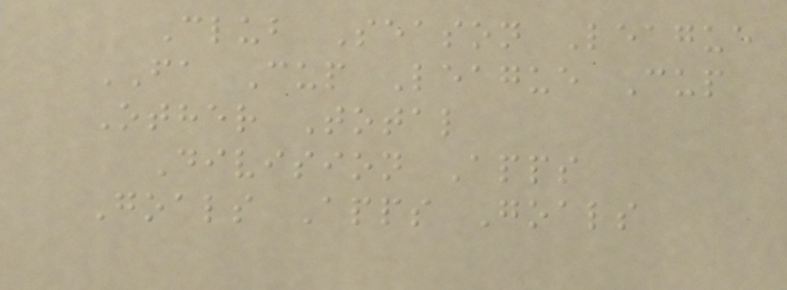Club Season League
FA Cup League Cup
Other Total
Division Apps
Goals Apps Goals
